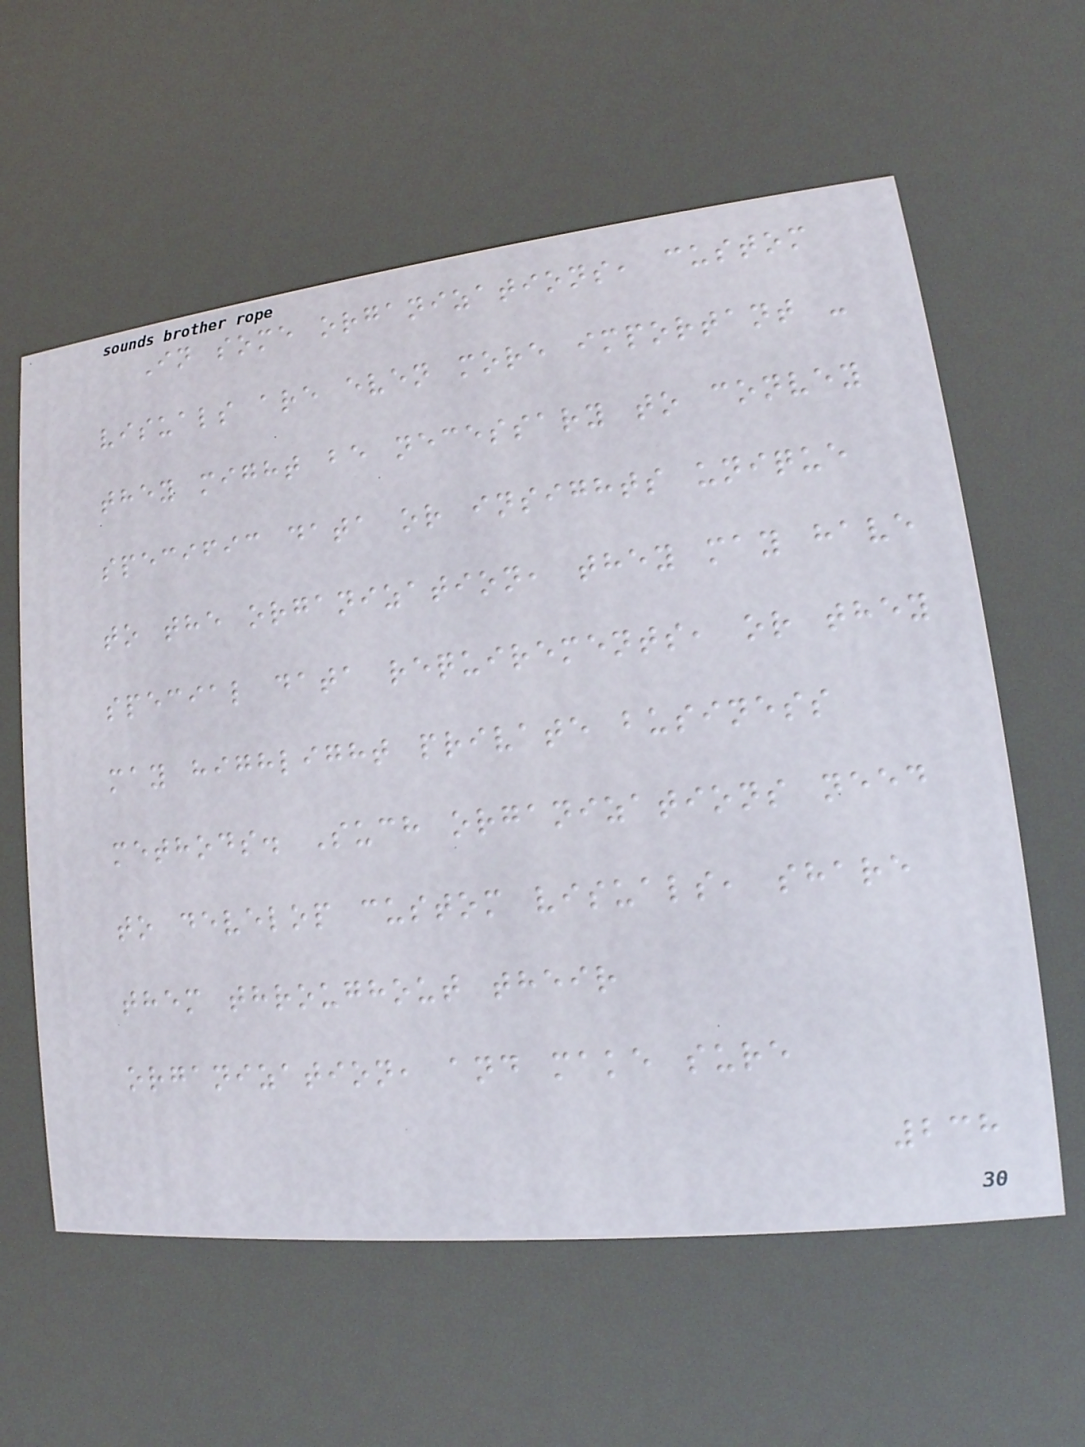In some organizations, custom
visuals are even more important -
they might be necessary to convey
specific data or insights unique
to the organization, they may have
special data requirements, or they
may highlight private business
methods. Such organizations need
to develop custom visuals, share
them throughout their
organization, and make sure
238
